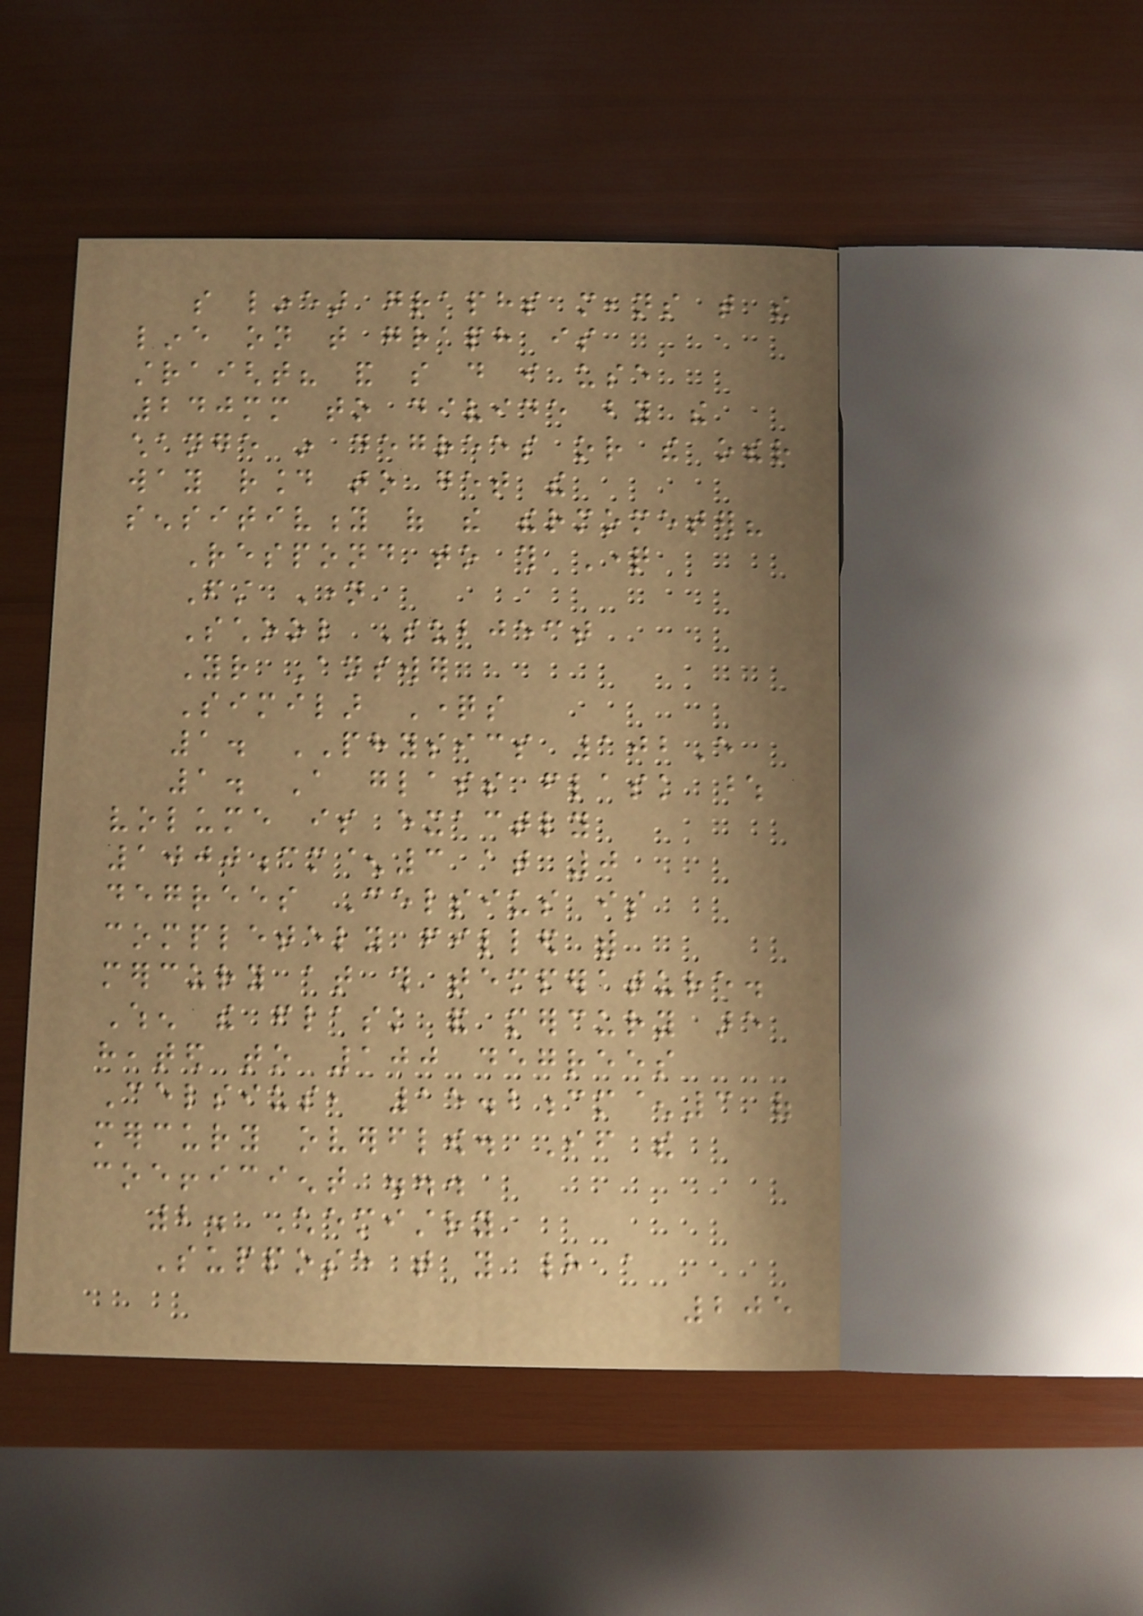so linear graphs means that the
line on that graph is
straight? and so do i use
240mm to divide by the
change in degrees or the other
way round to get the
sensitivity of the thermometer?
Respond to this Question
First Name
School Subject
Your Answer
Similar Questions
1. PHYSICS 102E
1. A glass flask whose
volume is exactly
1000cm^3 at 0
degrees Celsius is
completely filled with
mercury at this temperature.
When the flask and mercury are
heated to 100 degrees
Celsius, 15.2cm^3 of
mercury overflow. If the
coefficient ...
2. Chemistry
Suppose that you had a
205
